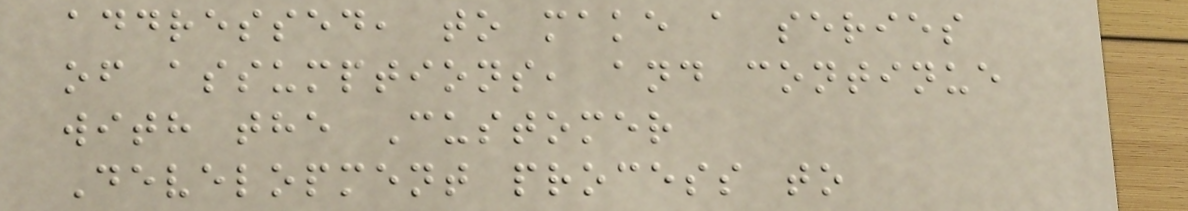addressed, to make a series
of assumptions, and continue
with the Customer
Development process to
